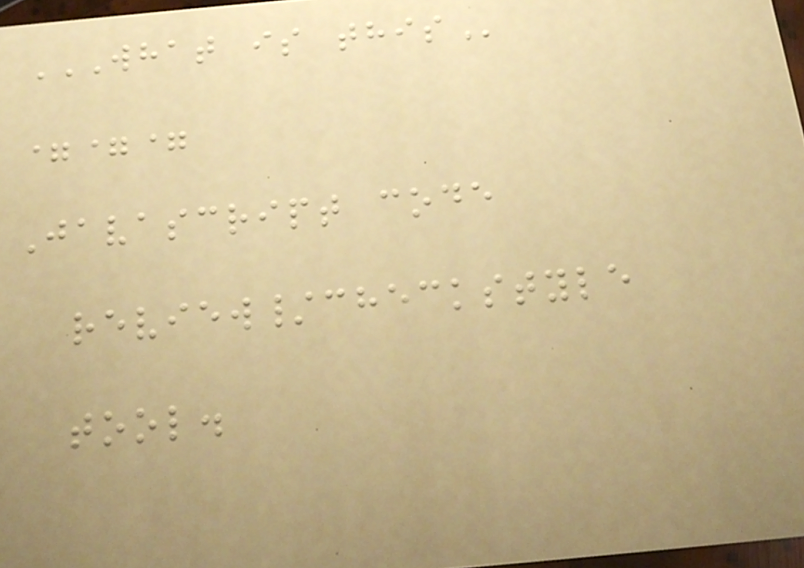WHAT IS THIS
===
Javascript code
review/checkstyle
tool.
